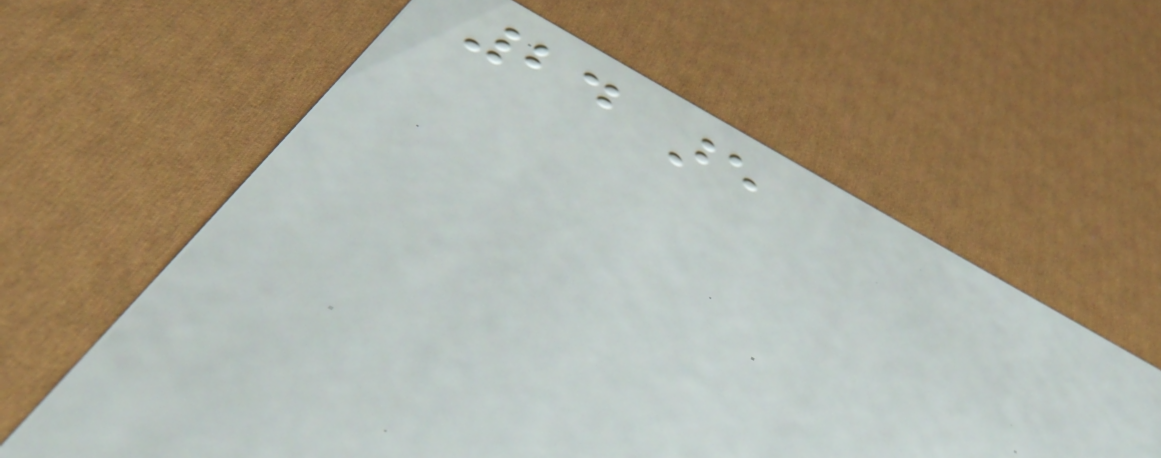24 are
